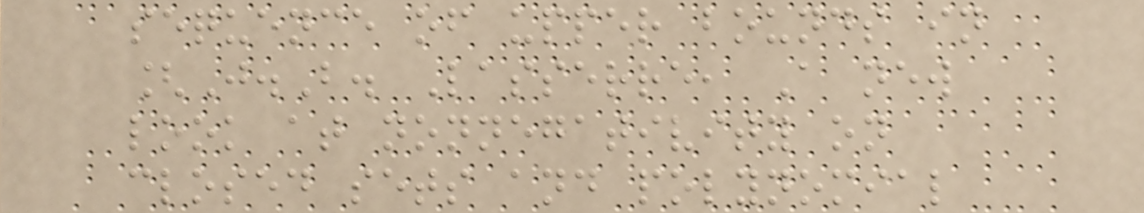sequence of upper bounds in
[J.B. Lasserre, A new
look at nonnegativity on
closed sets and polynomial
